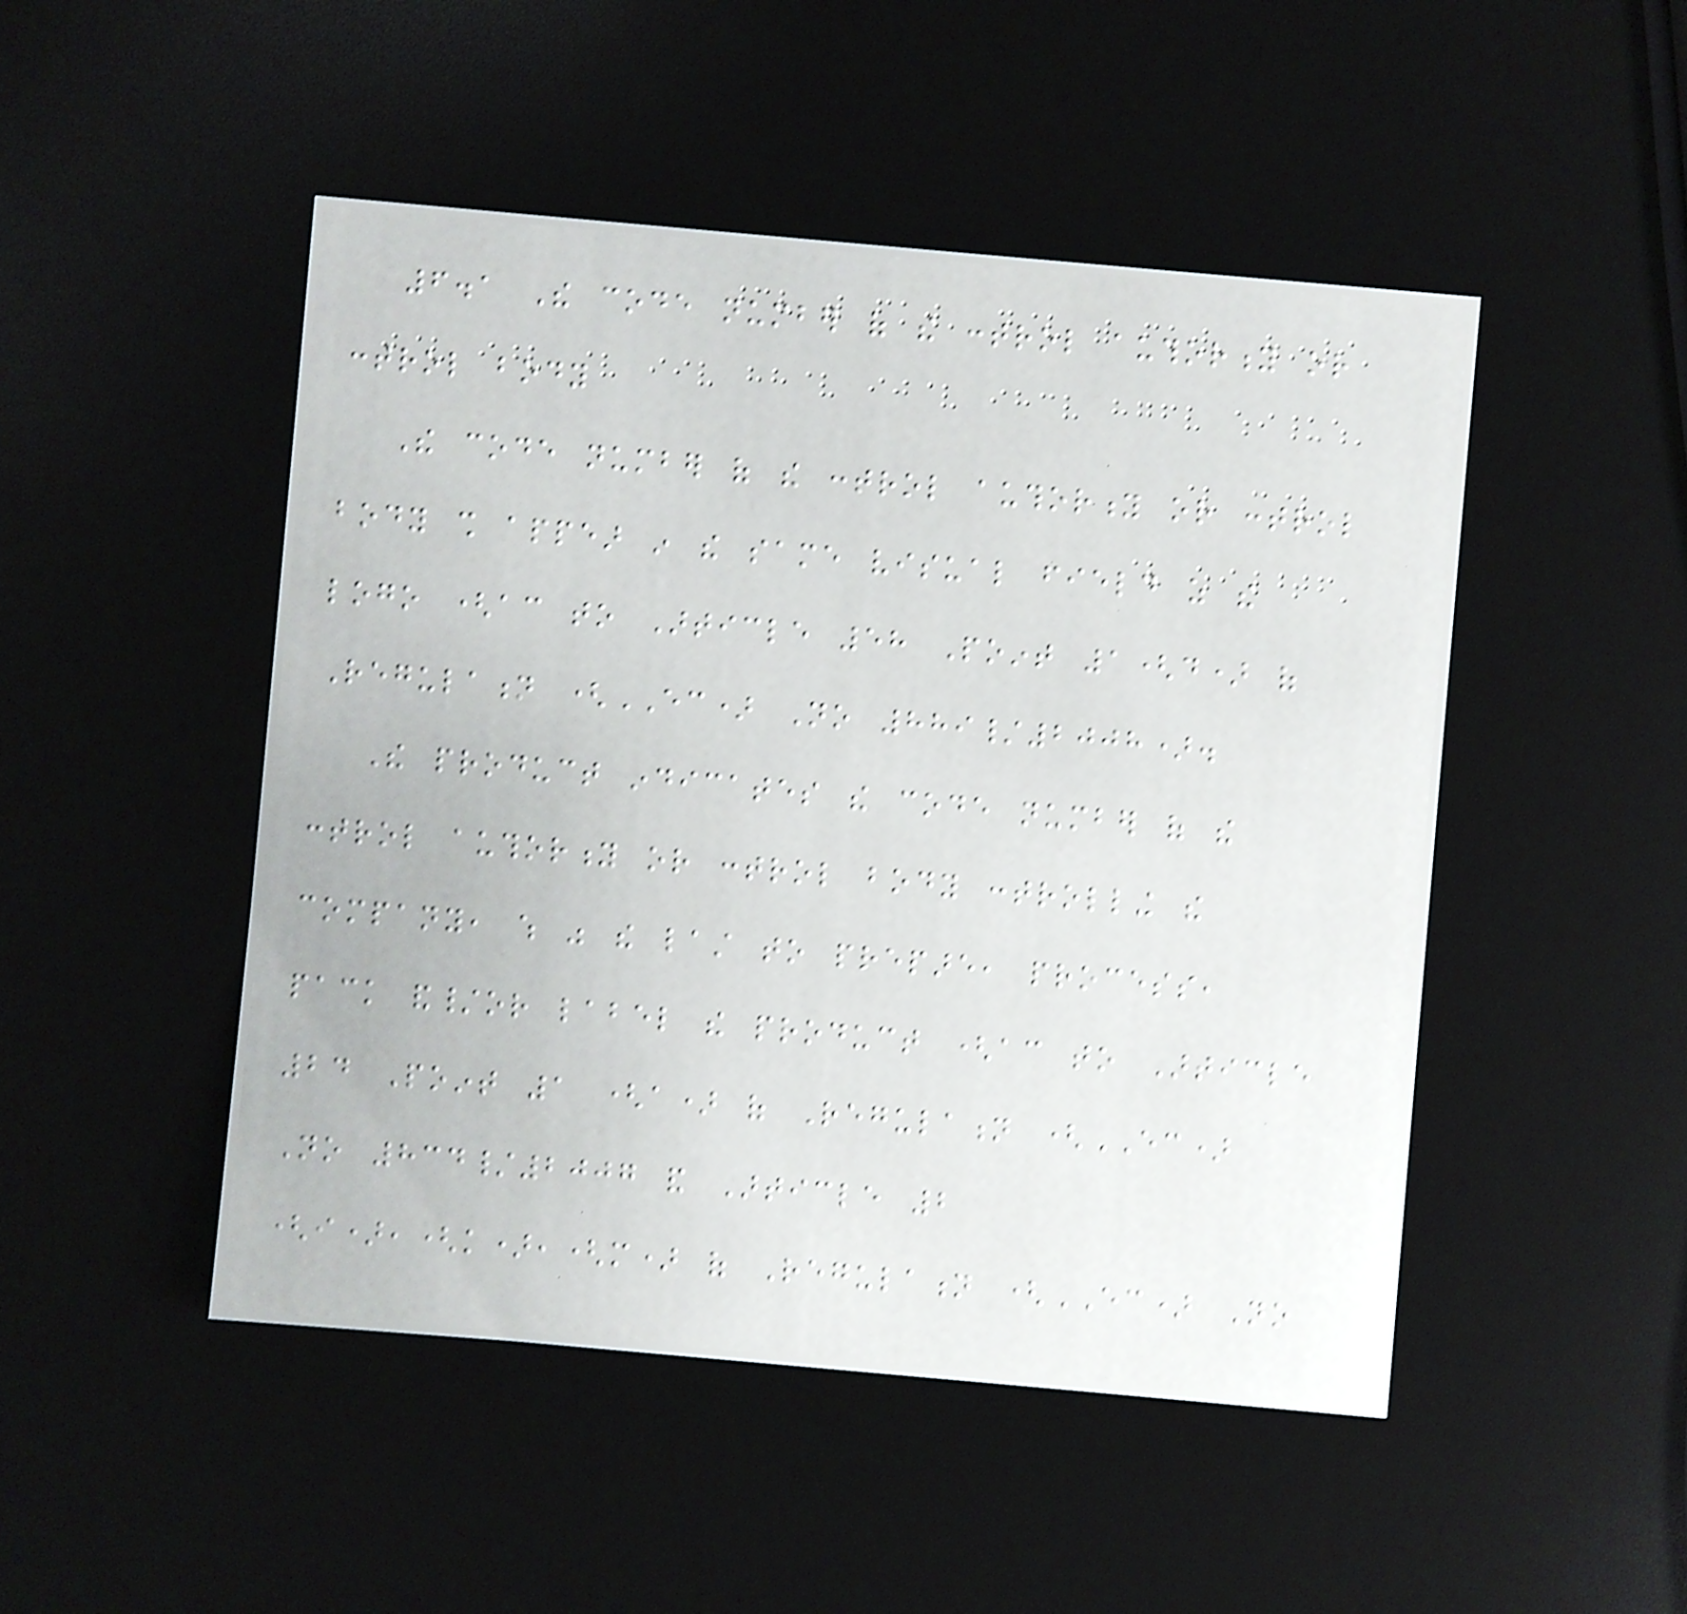6.1 The code number of the control authority or
control body
The code number of the control authority or control
body shall appear in the same visual field as the
logo (according to Article 58 Point 1(d) of
Regulation (EC) No 889/2008).
The product indicates the code number of the
control authority or control body controlling the
company, which was the last to prepare, process,
pack and/or label the product (according to Article
24 Point 1 (a) of Regulation (EC)
No 834/2007 and Article 2
(i),(k),(m) of Regulation (EC) No
